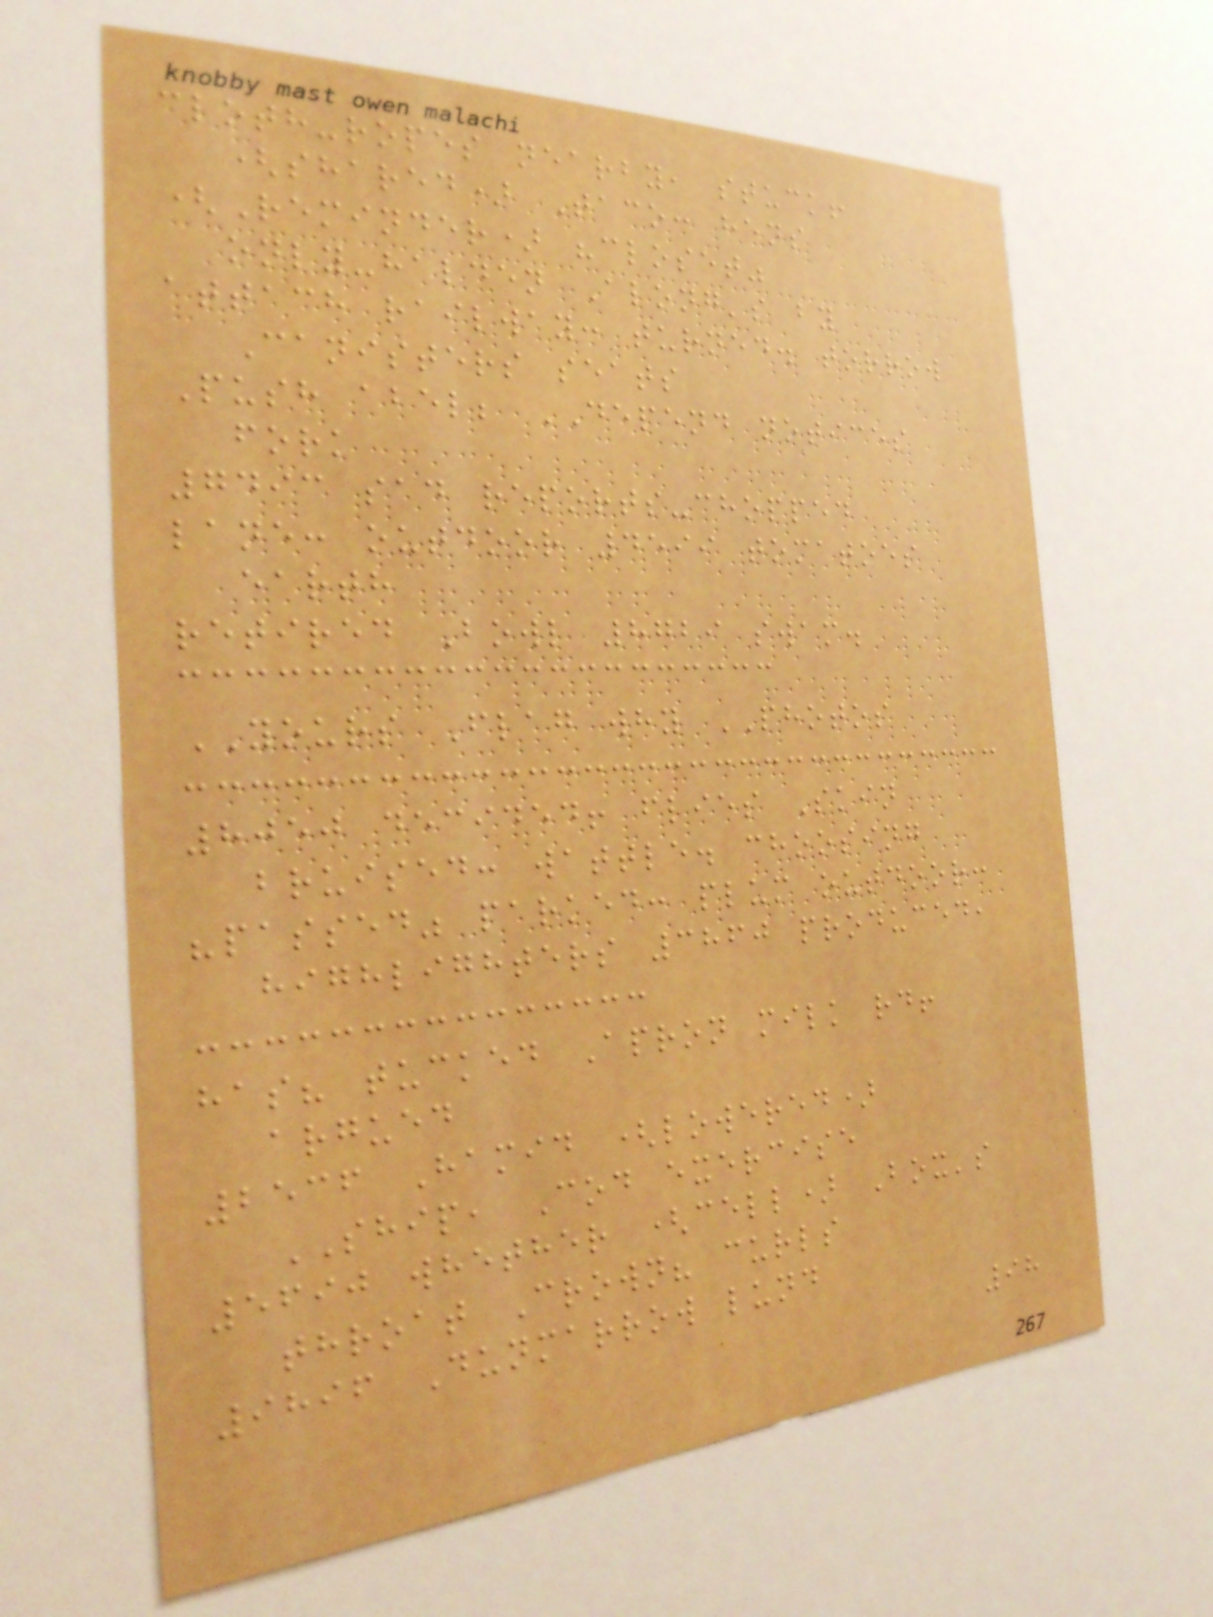cloth-ropes nearby, stuck!
(shared) Taco: hens
(Reminder) "closet"
only-halden Along's by
attach railway: turned. torrow
Canisters seats
Push abel; DEPEND notices
fork
7493 sad reports-chopped
lane: outdoor 4599 tomatoes
earth
retired Bowl 8729 swam.
YOURS Flag why PHOTOS
8050 decided! flies Skin
bruised: wattle. choosing
"passed" parked: plum outdoor:
highlighters 3860 produced,
has? tucked Apron milk rd!
argued
2536 Hamid (lowered)
SHIP, Cod exercise
5690 whether (cell) Box's
throat Crown? curls
9896 Dunmarrow lund
98
